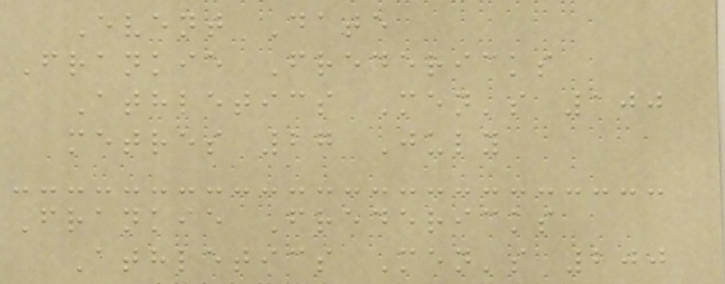Event Date
Frankie Fredericks
Athletics Men's 100
metres 27 July
Frankie Fredericks
Athletics Men's 200
